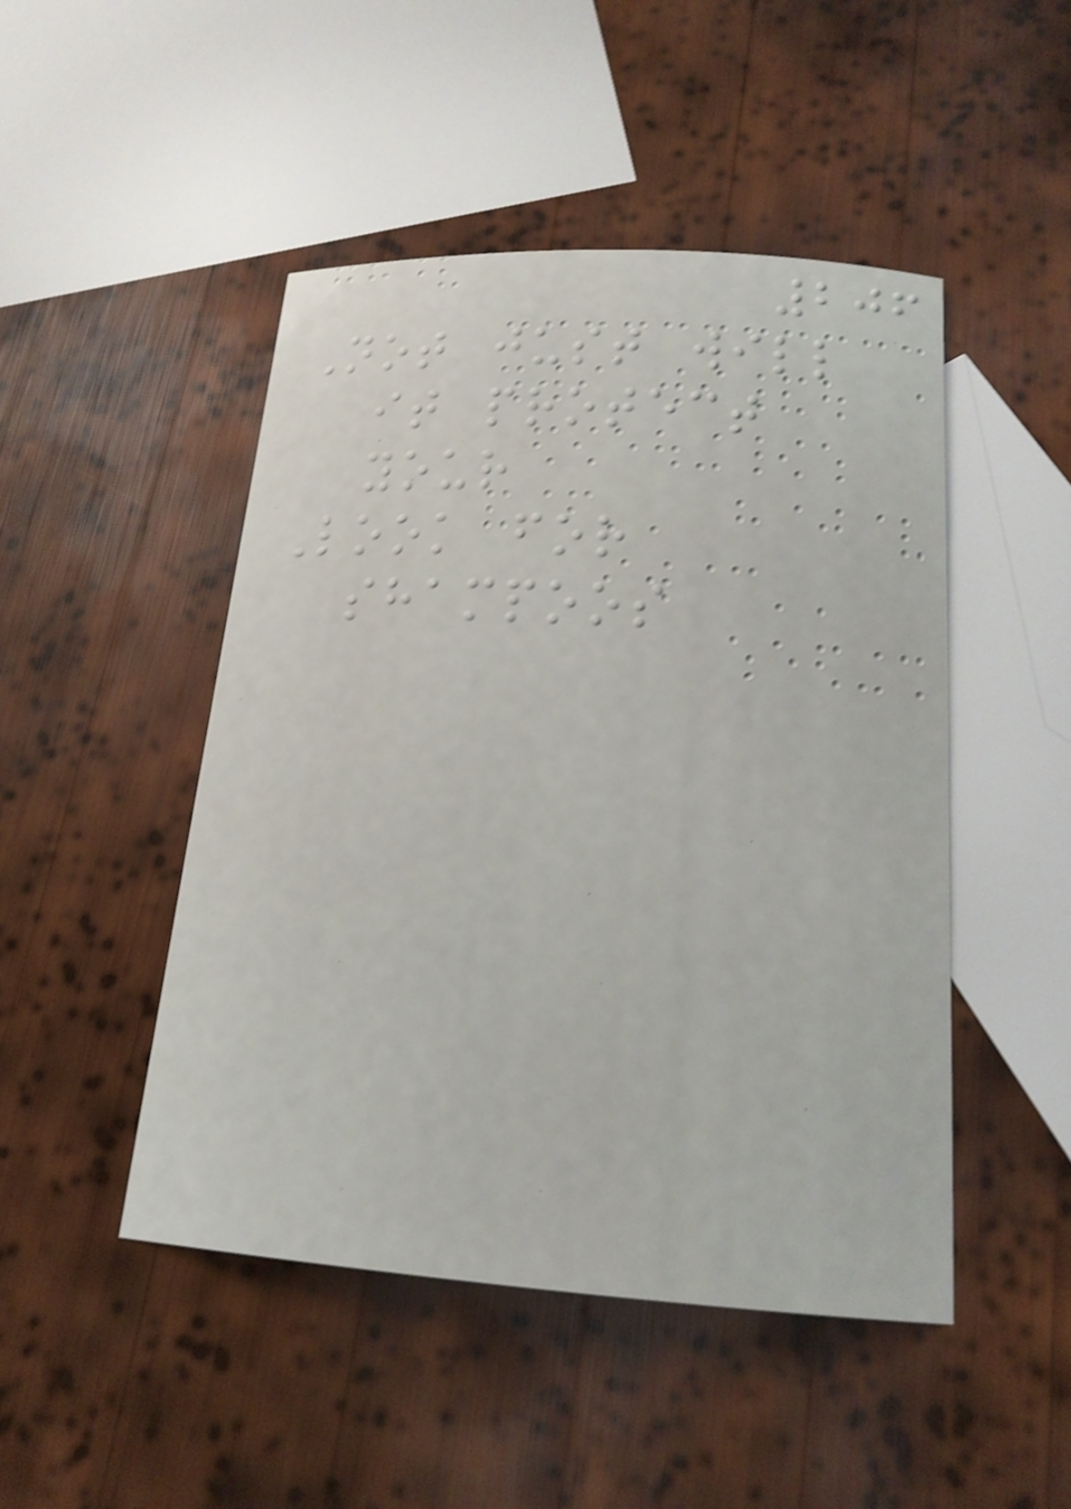206
Not just will
it protect
your
Look for
shampoos
